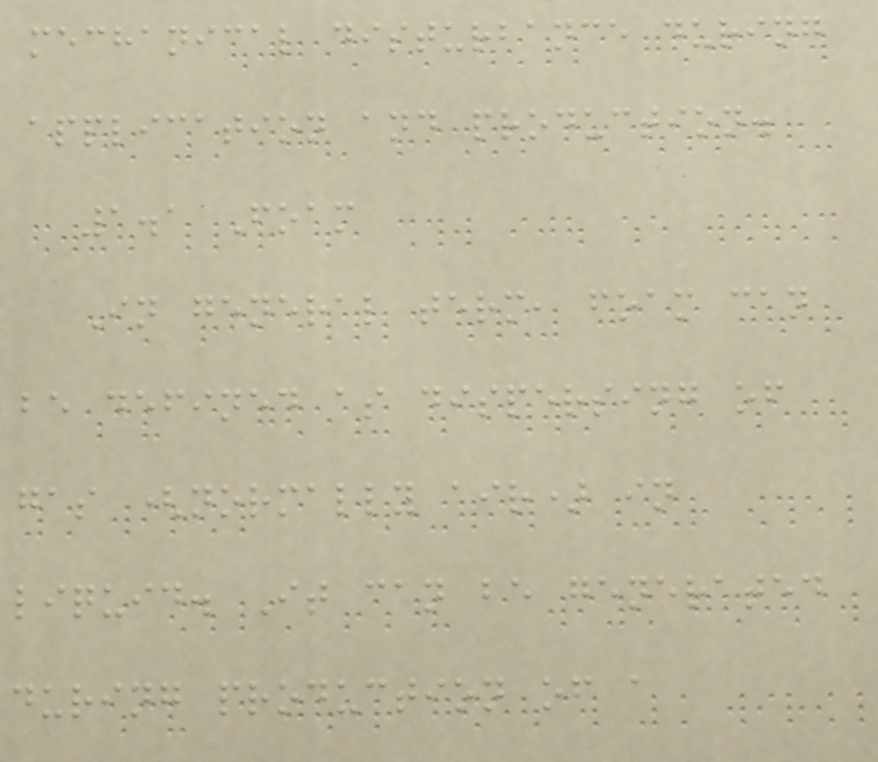mechanical disturbance during
application and production.
1.1 Foam
In general term, foam can
be defined as dispersing of
gas (normally air) in
liquid. It can be generated
during production of a
